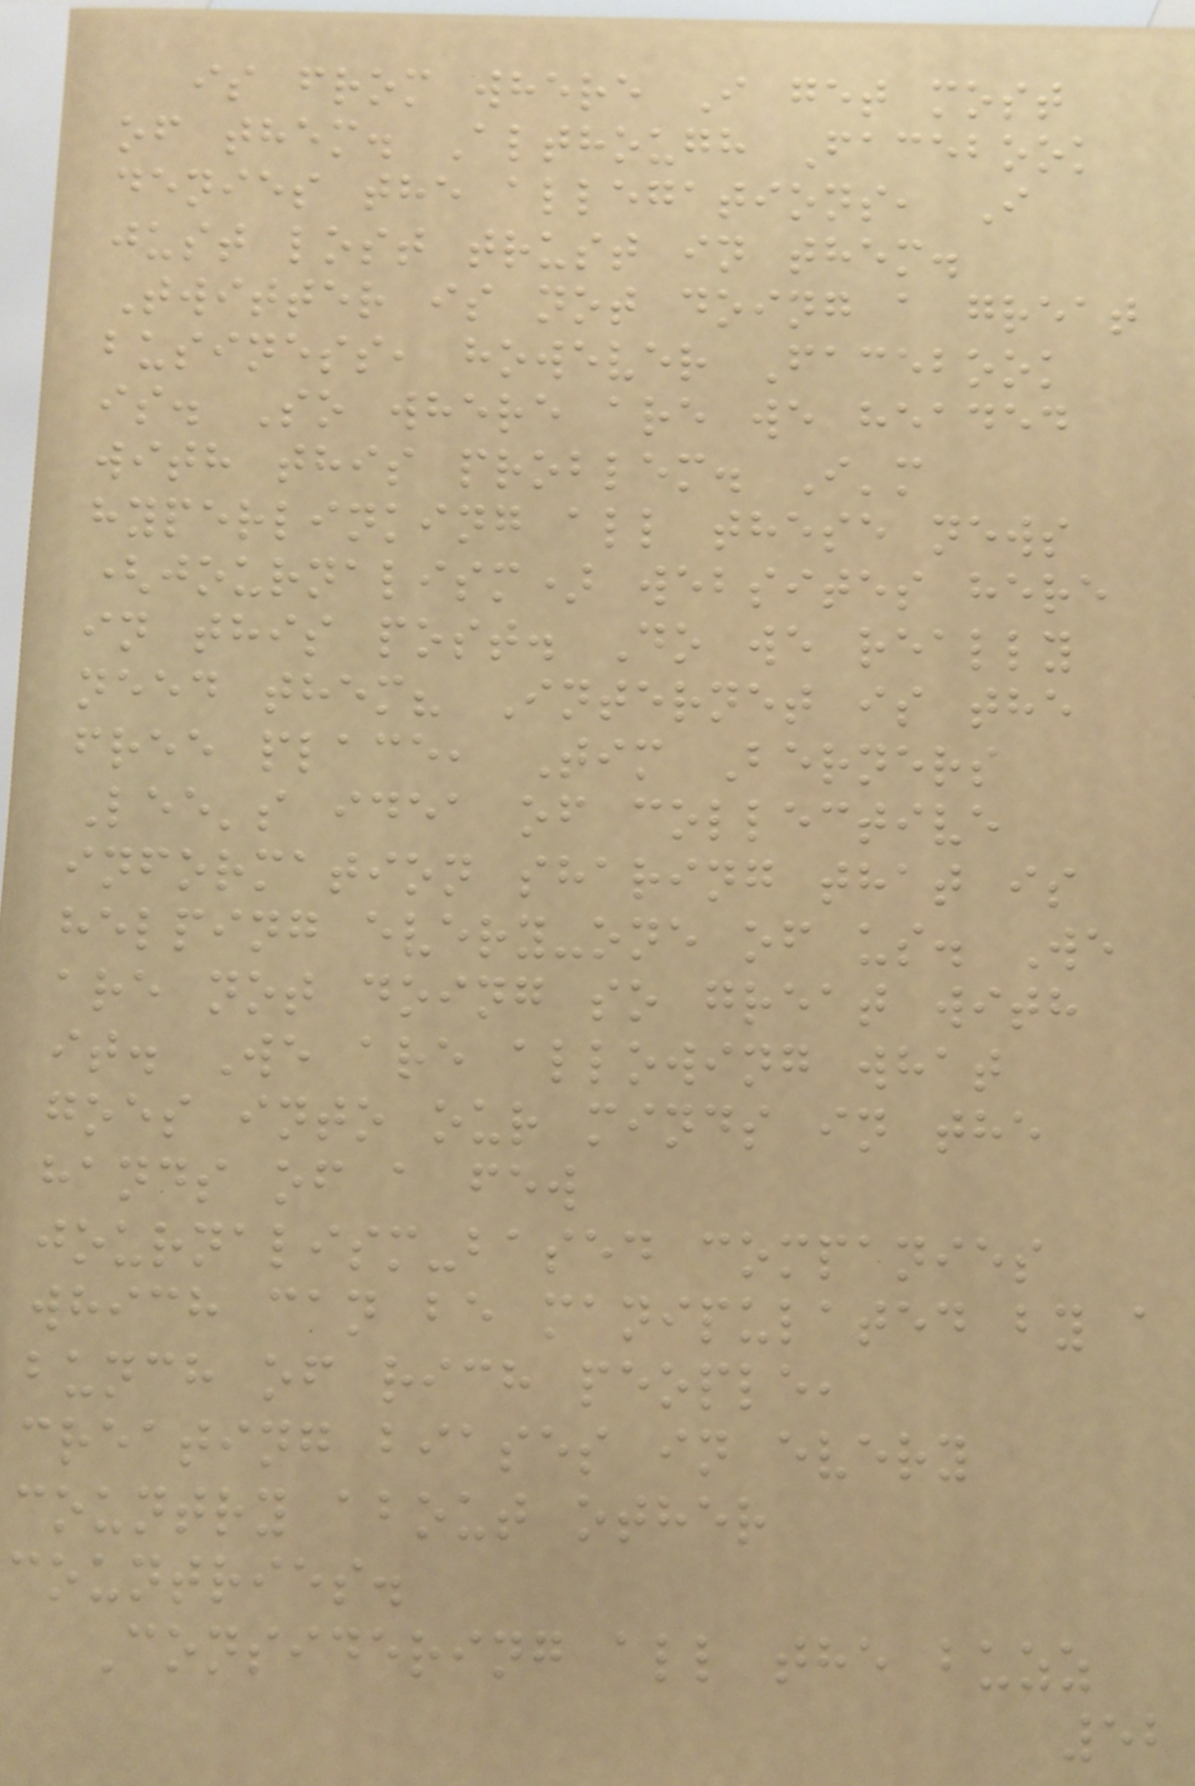is from where I get most
of them. Although Facebook
denies the allegations, I
just lost trust in them.
Twitter is not doing a great
business, however Facebook
is. So where are we headed
with this problem. I'm
hyperlinking all these news
(journalism) websites here
in this post. Do we really
need them? Internet is the
free place, Tim Berners
Lee's idea of collective
information sharing that is
helping every-one of us. We
are not doing so great with
it. We are allowing what
goes into our minds in the
hands of a few
journalism-based companies
which can be manipulated by a
bunch of rich people,
creating biases in every
country about other
countries.
Considering all the buzz
52
